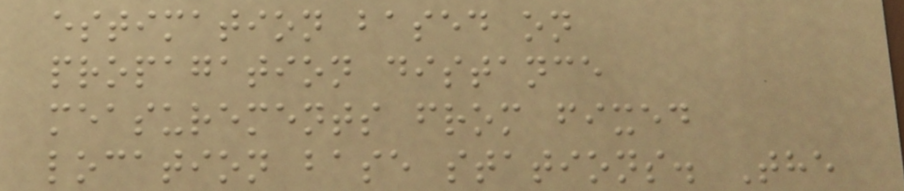estimation based on
propagation distance
measurements from fixed
location base stations. The
